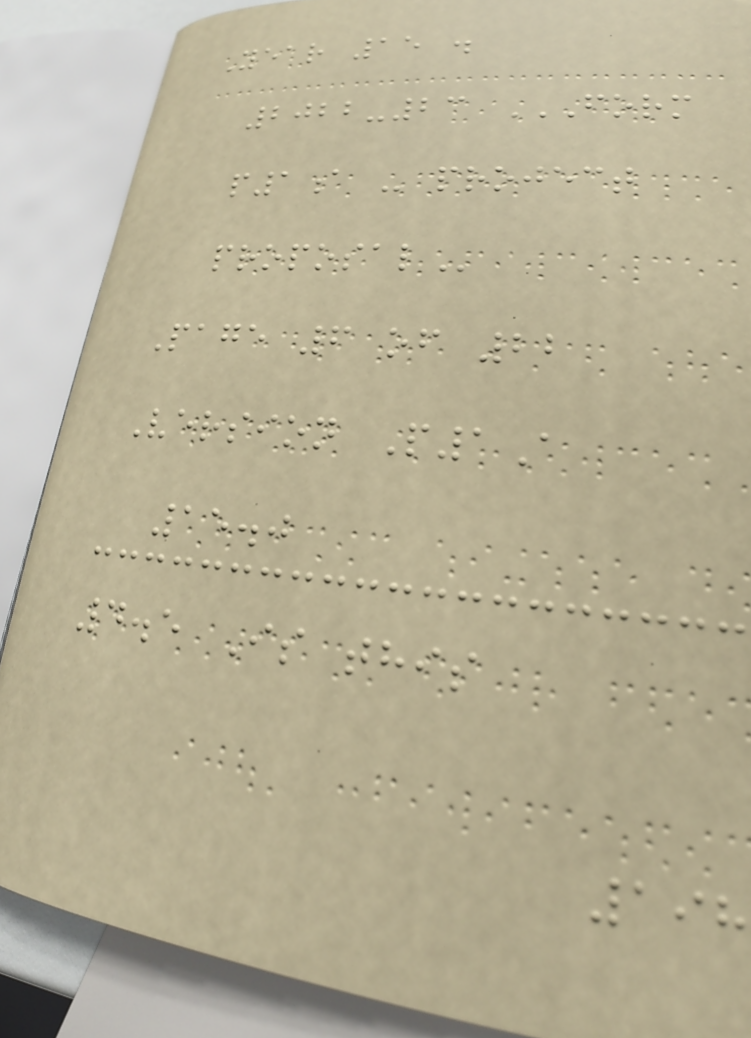Year 15 .
2022-23 FORM
P1A - PROJECT
PROPOSAL
Page 6 of 22
Version P1A
15.0
4.5 Is this
198
